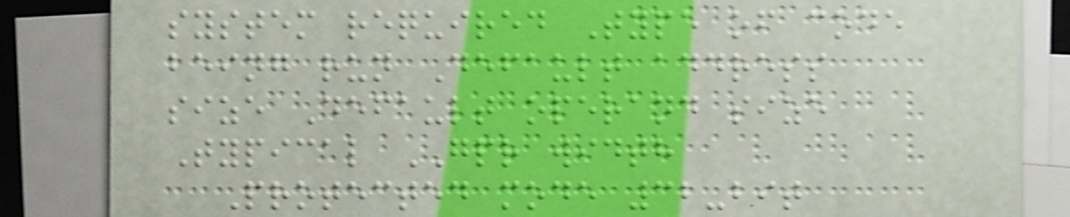system required Type of code
being run Default address
size Default operand size
Typical GPR width
Protected mode 32-bit
